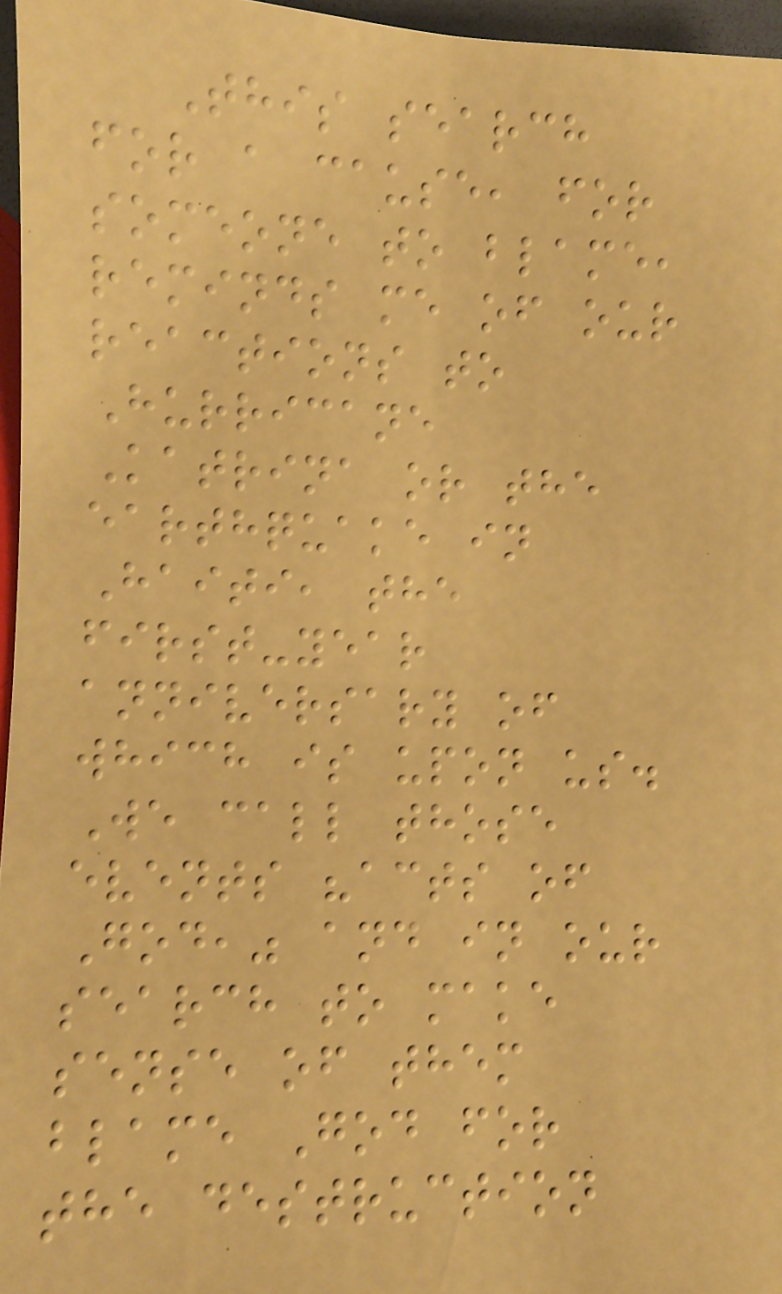This search
for a cause, for
someone to blame,
reminds me of our
reactions to
Hurricane
Katrina or the
earthquake in
Haiti, the
first-year
anniversary of
which is upon us.
We call those
events "acts of
God," and in our
search to make
sense of them
blame God for
the destruction
